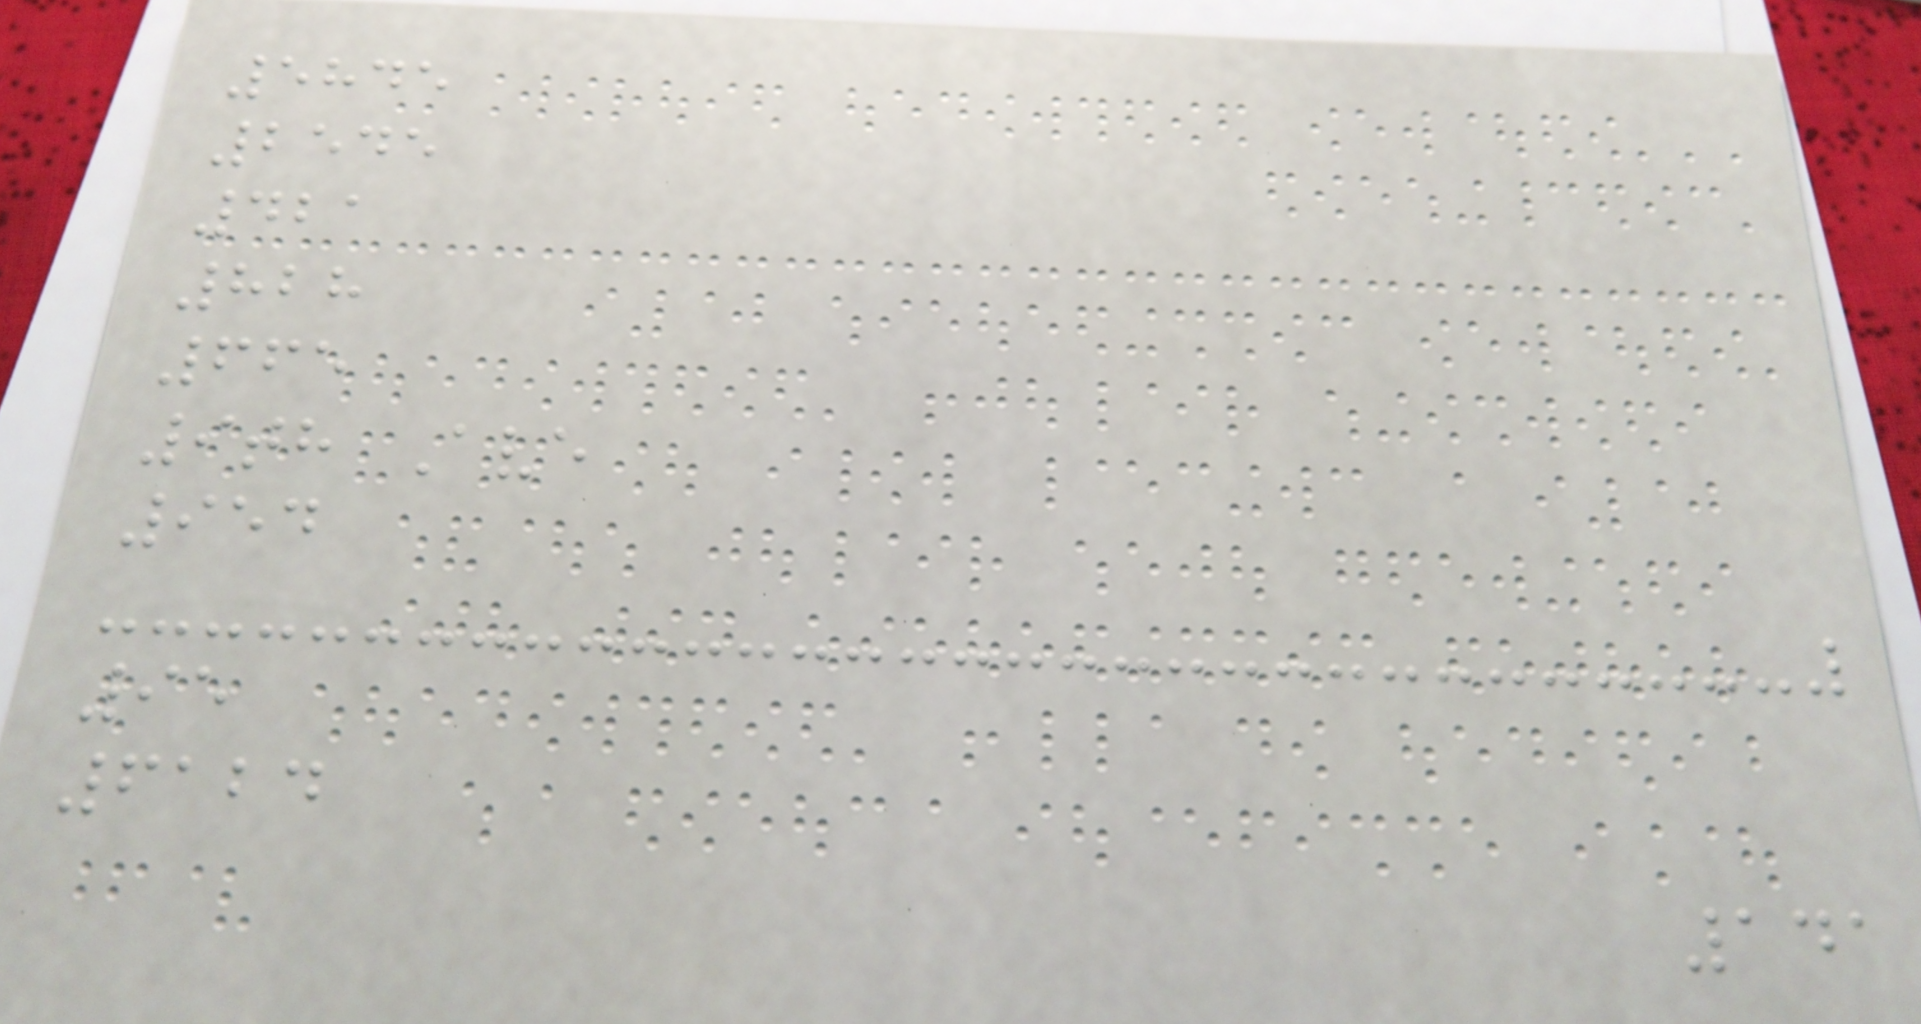5845
2545
421
828
665
9th Ave
954
95
6124
141
